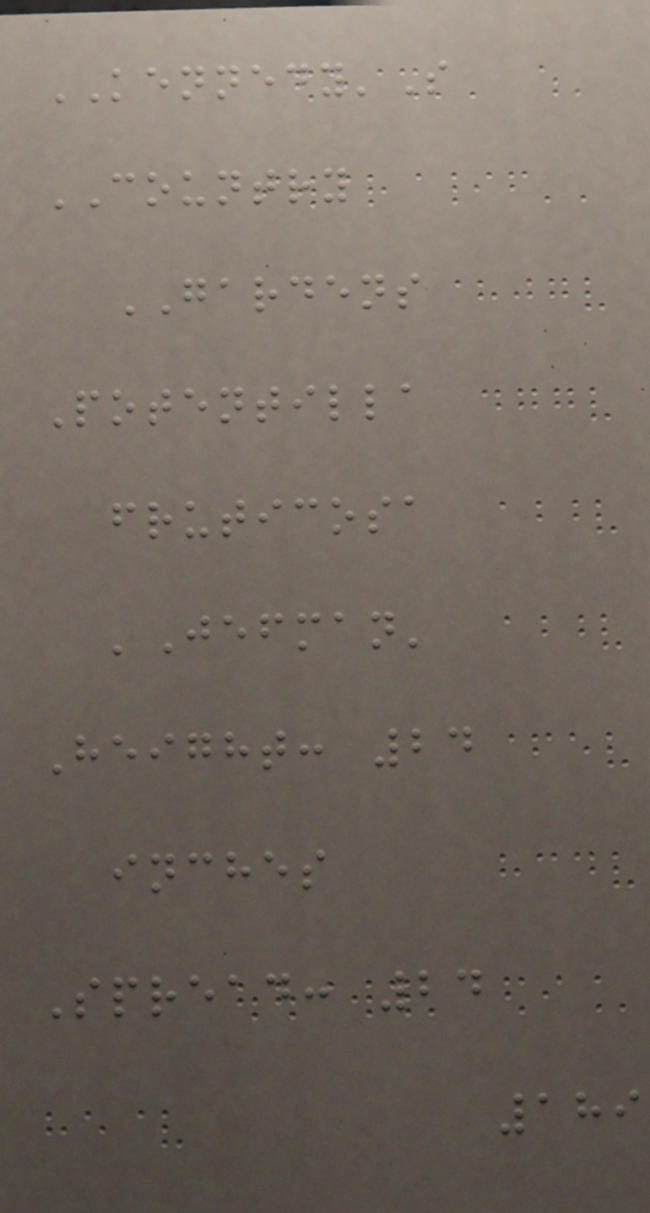KENNEDY'S
COUNTRY
GARDENS
Potentilla
fruticosa
'Jefman'
Height: 24
inches
Spread: 24
189
